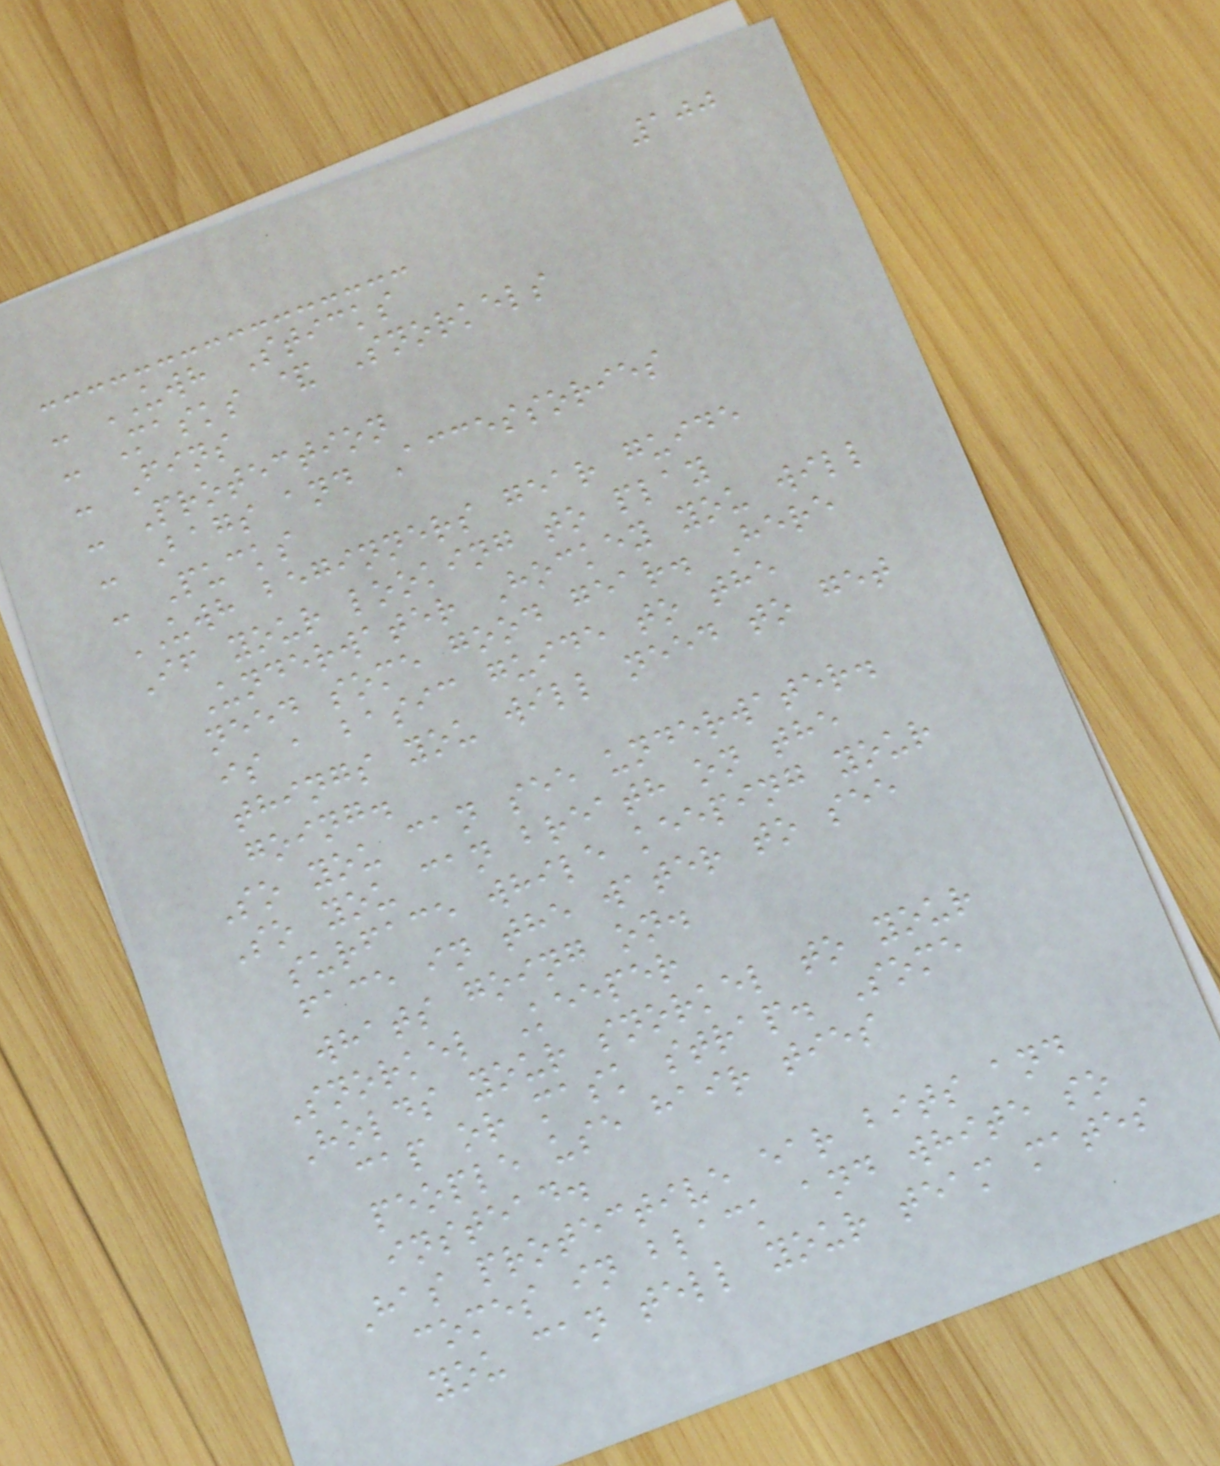100
- UWH Sticks
- Masks & Snorkels
- Fins
- Protection
- Bags and Accessories
- Pucks
UWH beginners gear guide
If your looking to play
Underwater Hockey you will
need some good gear. Here
is a basic guide to the
things you will need to get
going.
So you can see underwater.
So you can breath on the
surface while keeping your
face in the water to see
whats going on.
Snorkel Keeper
Holds your snorkel to your
cap or mask strap. Some
people use hair ties
instead.
Has protective ear bits and
comes in black and white so
you can tell your team mates
